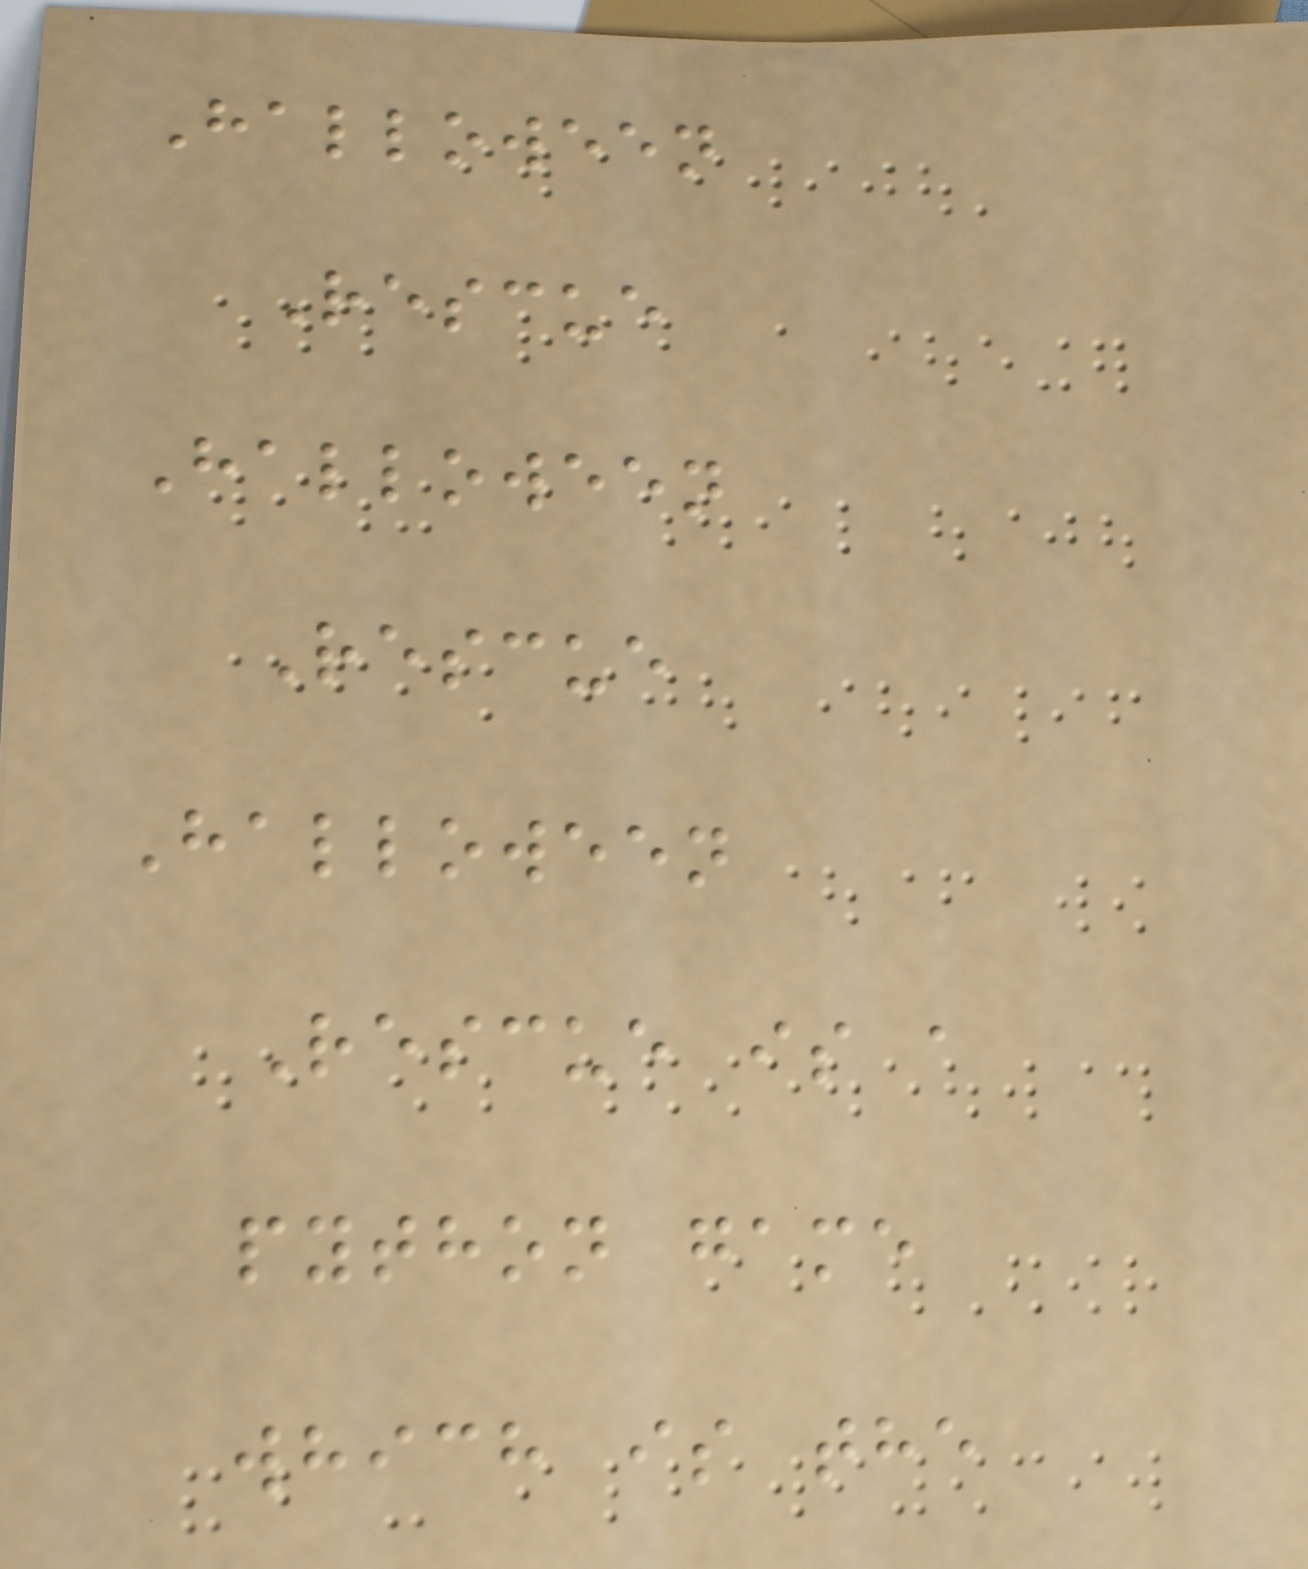Halloween
Rescue
Halloween
Rescue
Halloween
Rescue is a
python game
which is the
